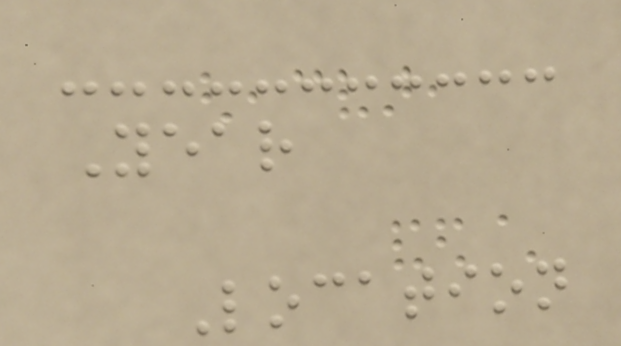Year
Location
